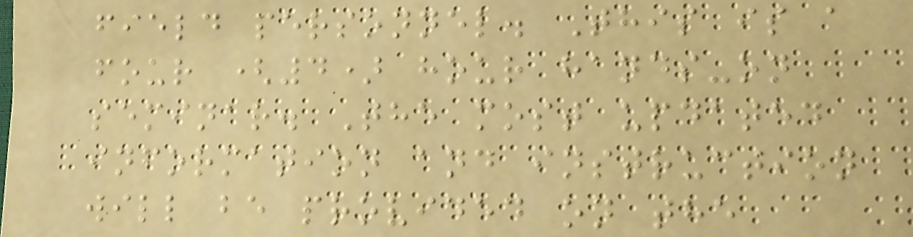field personnel. This is a
four (4) hour hands-on
seminar. The most updated
information and instruction
will be provided on the
